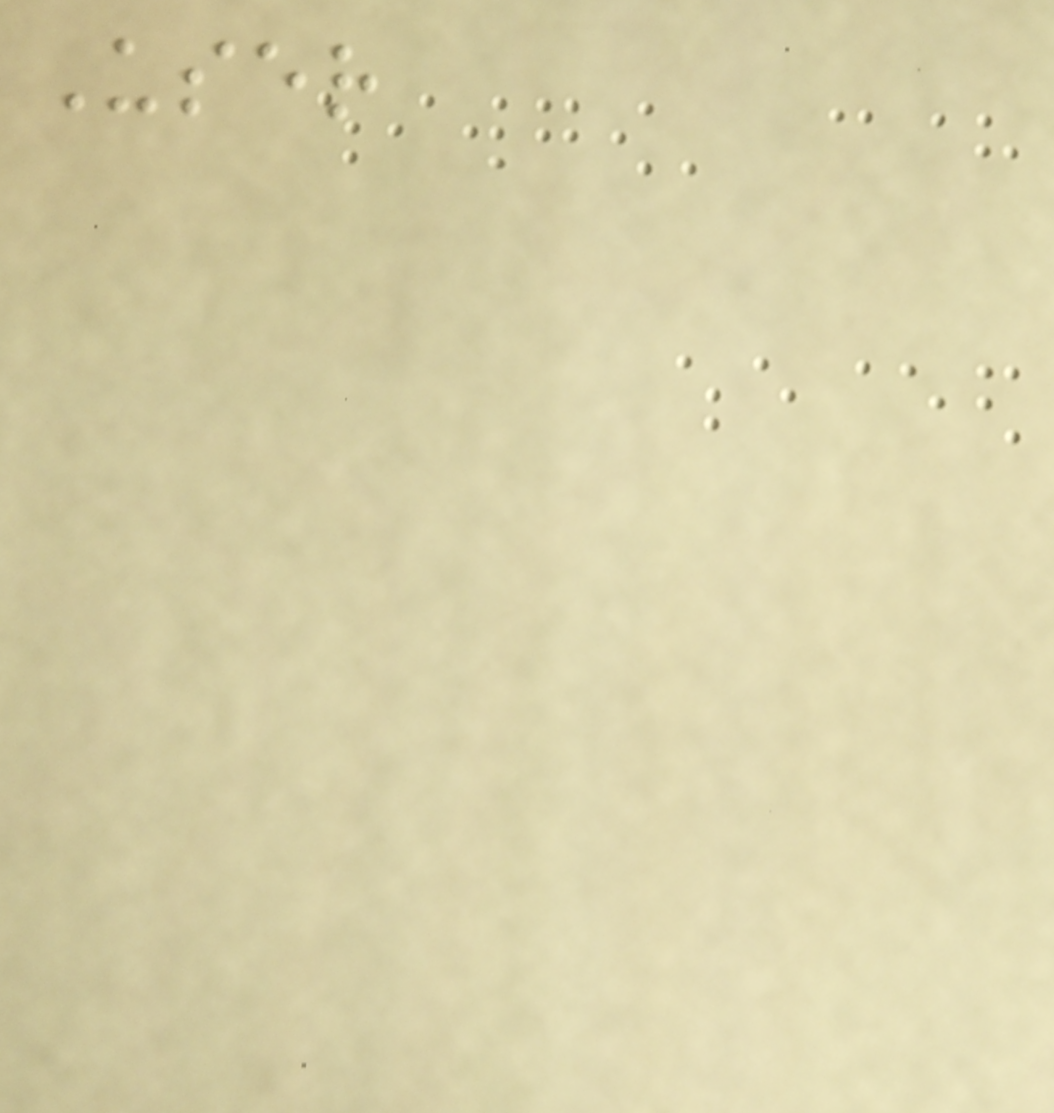User
